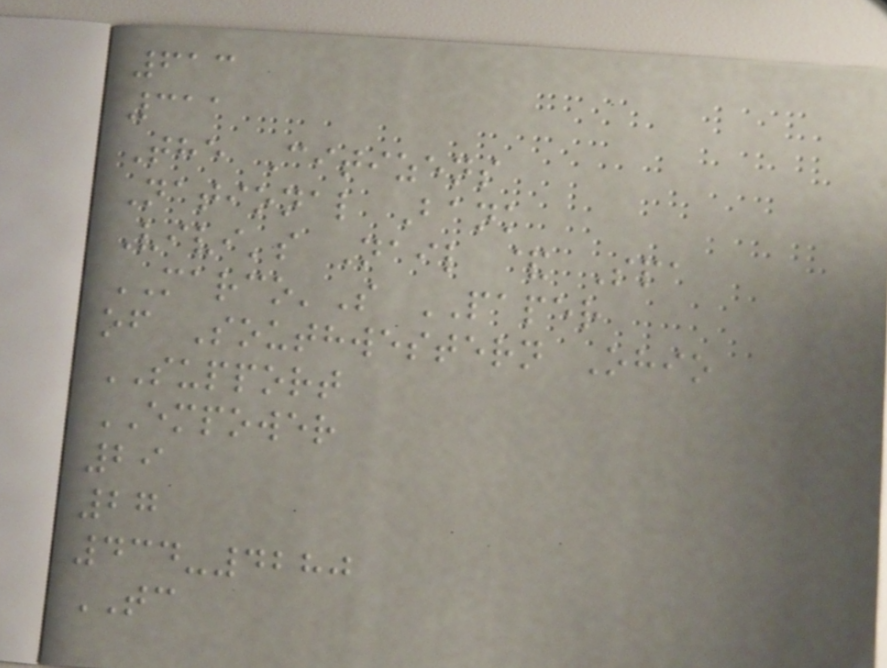613
311
The Citizens
National Bank
Vivi's Nail & Spa
MARCO'S PAPER
of Southwestern Ohio
SUPPORT
EMPOWER
29
27
434-4280
TC
